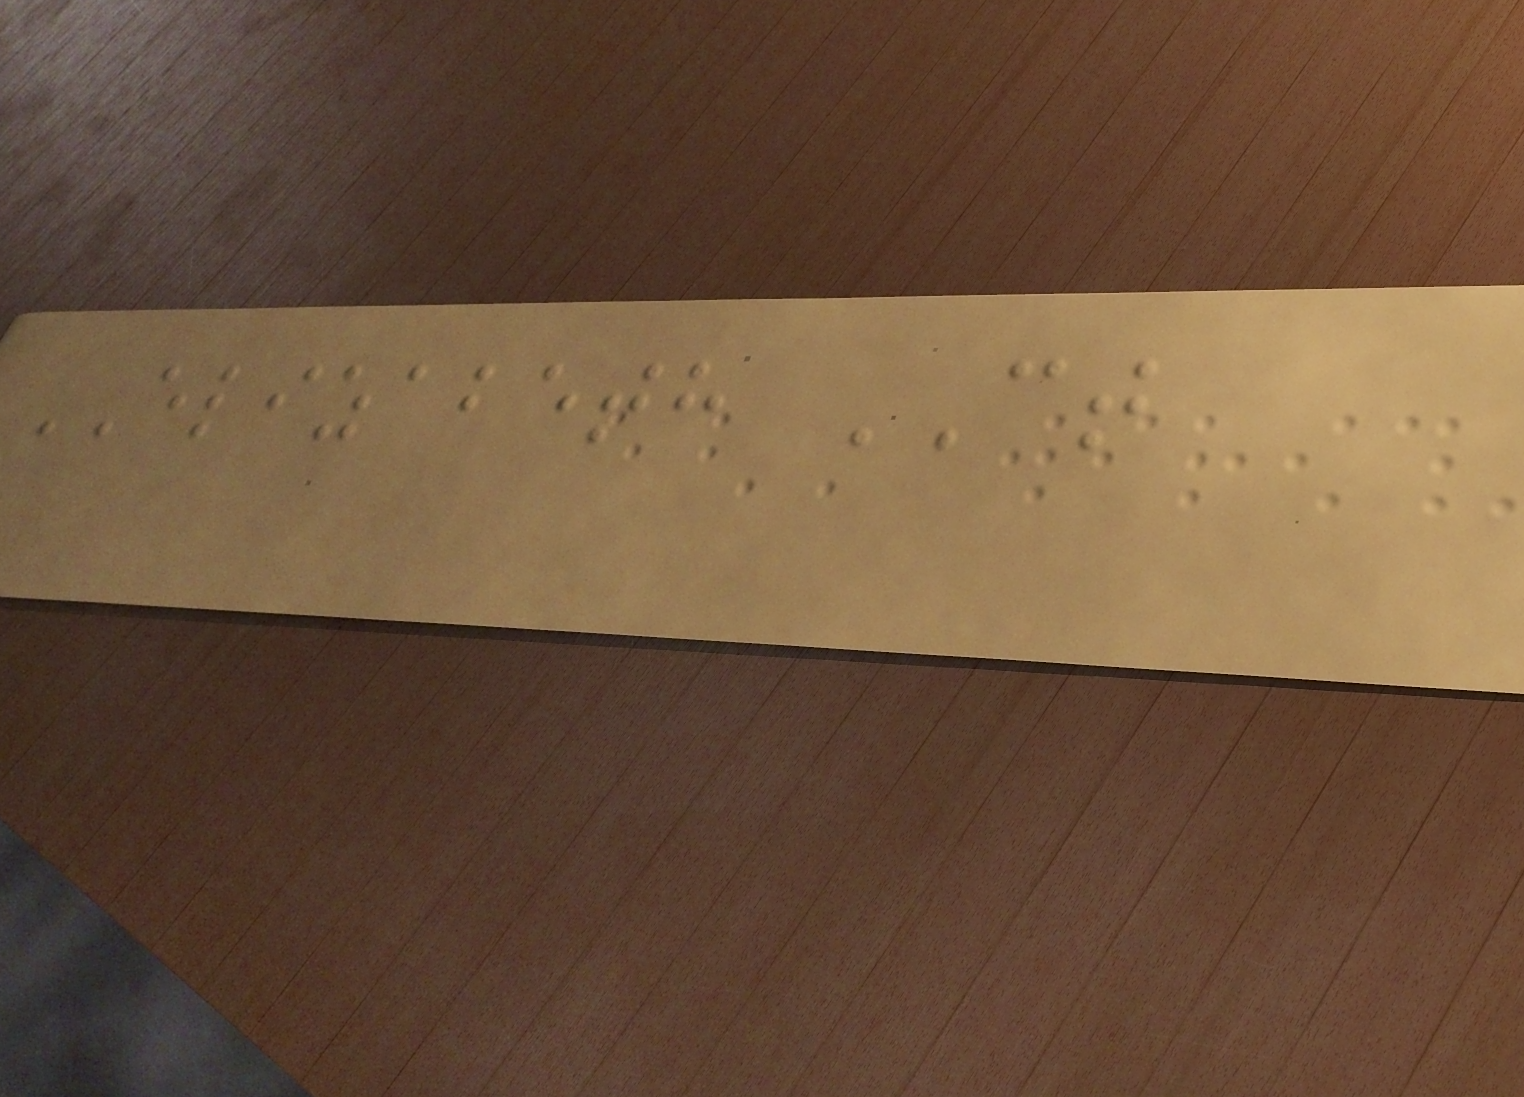ELIZABETH CT
